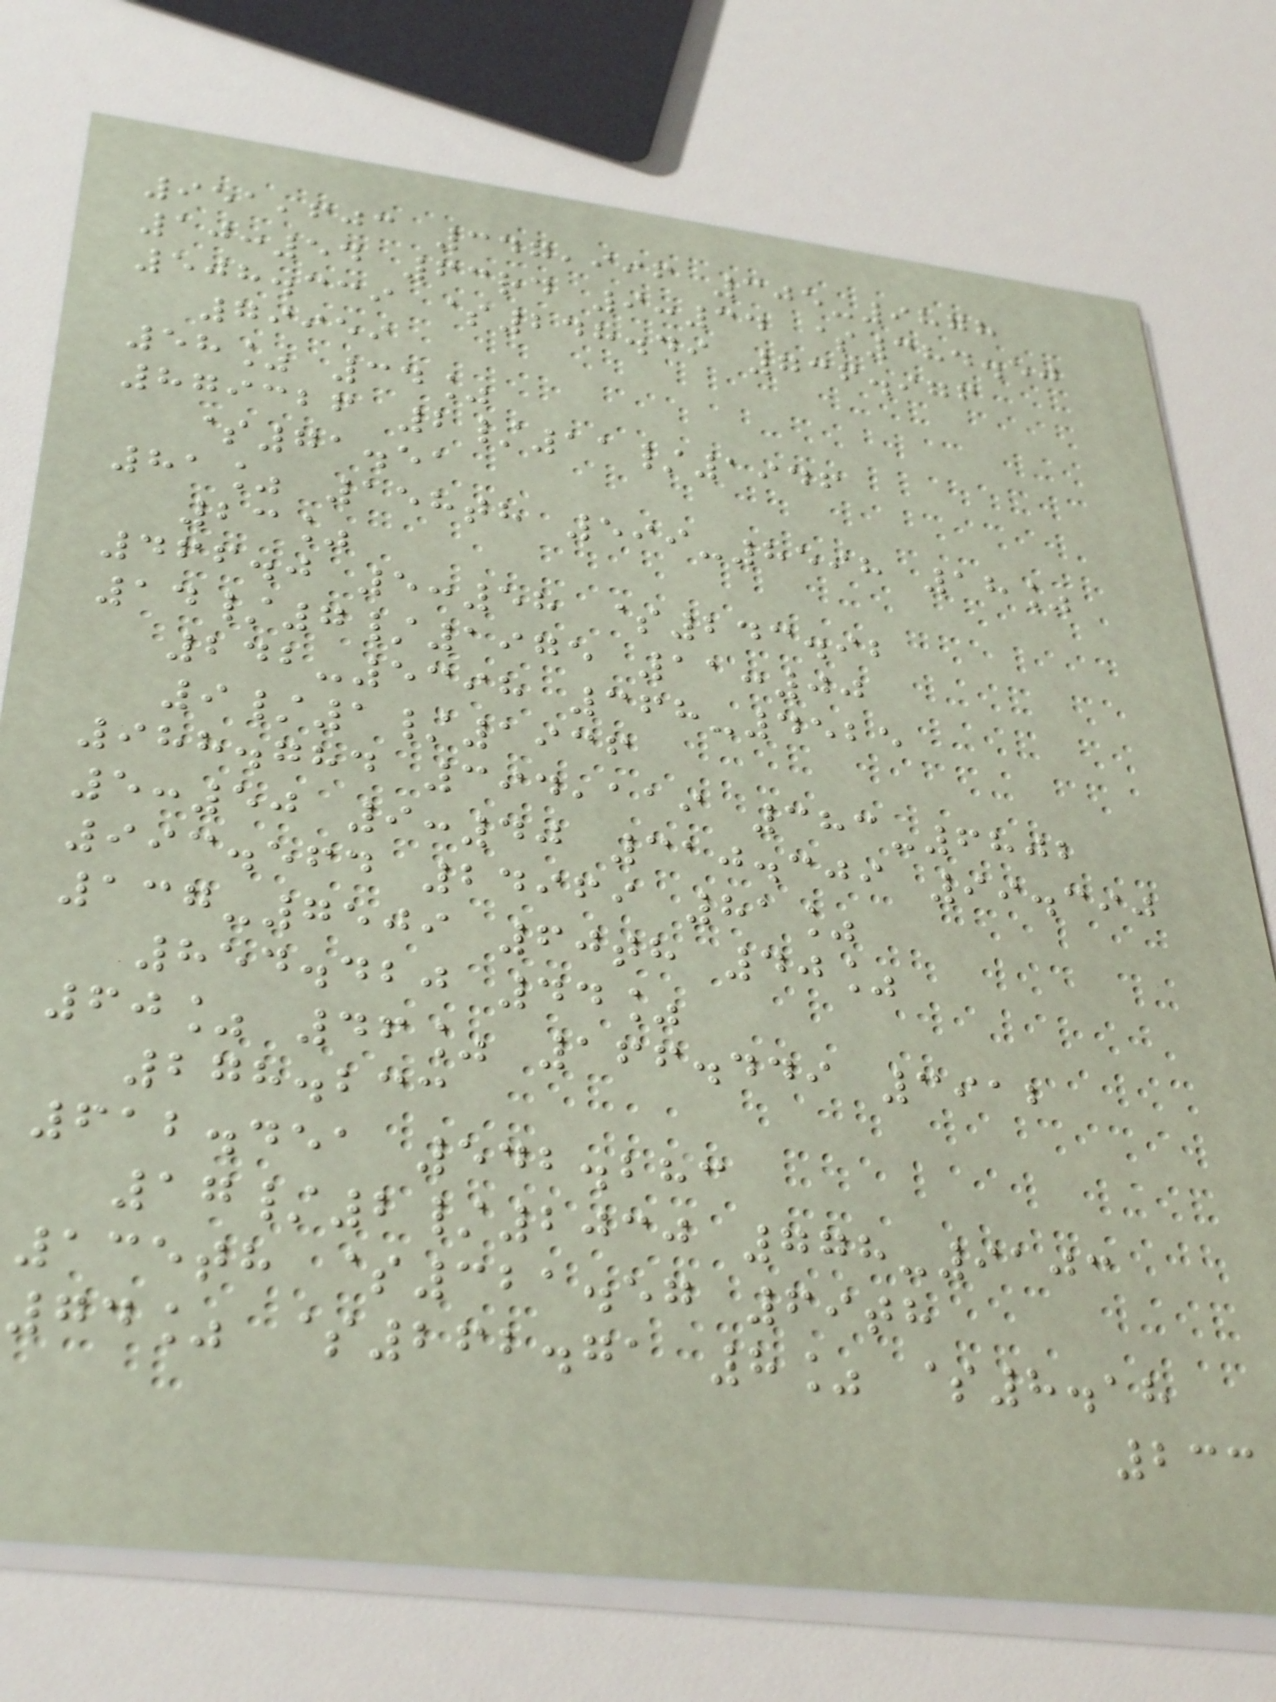951,603 347,996 305-9878
10:54 63rd 9:34 $384.50
508.339 $248.49 736.976
79959
58% 34%
879326 2/11/1946
$71.51
81% 158th 599-8598 18%
23%
466.0 5:58 $243.92
14/7/1975 11:00
242-5398 368-4525
9/1/1936
988.784 394,119 383-6802
5:50 9:40 310.309 99.390
993.564 24969 81%
137-7509 60th 40%
854.420 44%
60% 46% 166.449 3912
278.233
612.451 542.283
17/2/2030 778-9103
135th $321.57 69th
74% $262.71 8% $8.18
233
